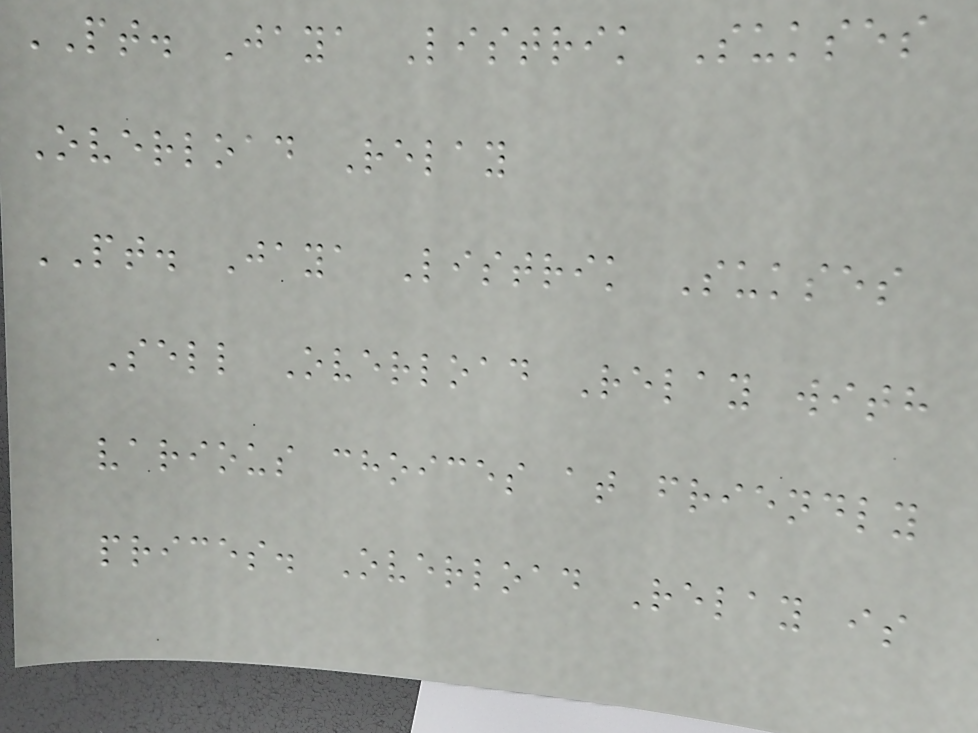PT. Jaya Listrik Sukses
Overload Relay
PT. Jaya Listrik Sukses
Sell Overload Relay with
various choices at friendly
prices. Overload Relay is
